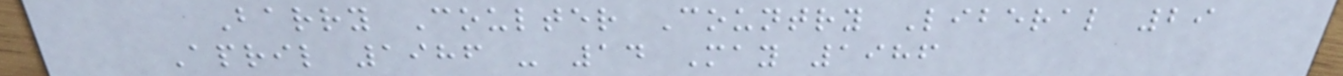Barry Coulter Country Liberal 29
April 1986 - 14 May 1986
